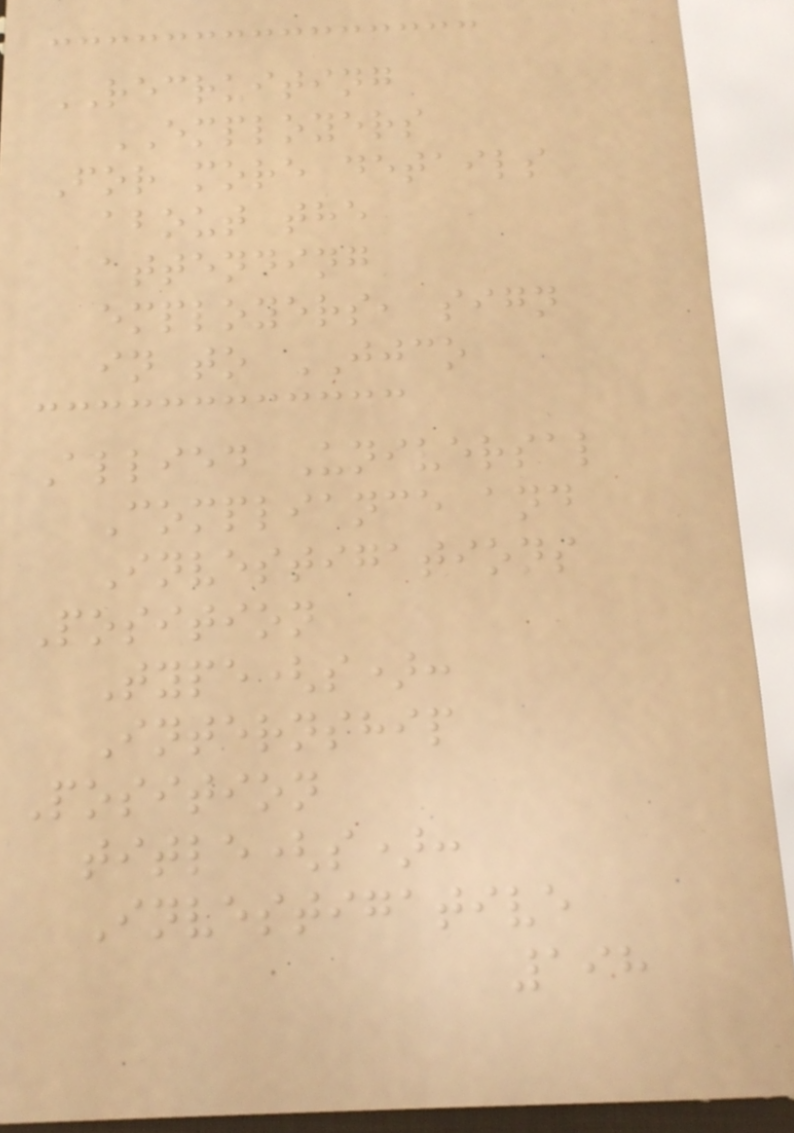RECRUITING
EMPLOYERS
For more details
about the
attending
employers, sign
in to JJCO
Allied Universal
Compliance and
Investigations
Position
Type(s):
Internship
Position
title(s):
Investigative
198
